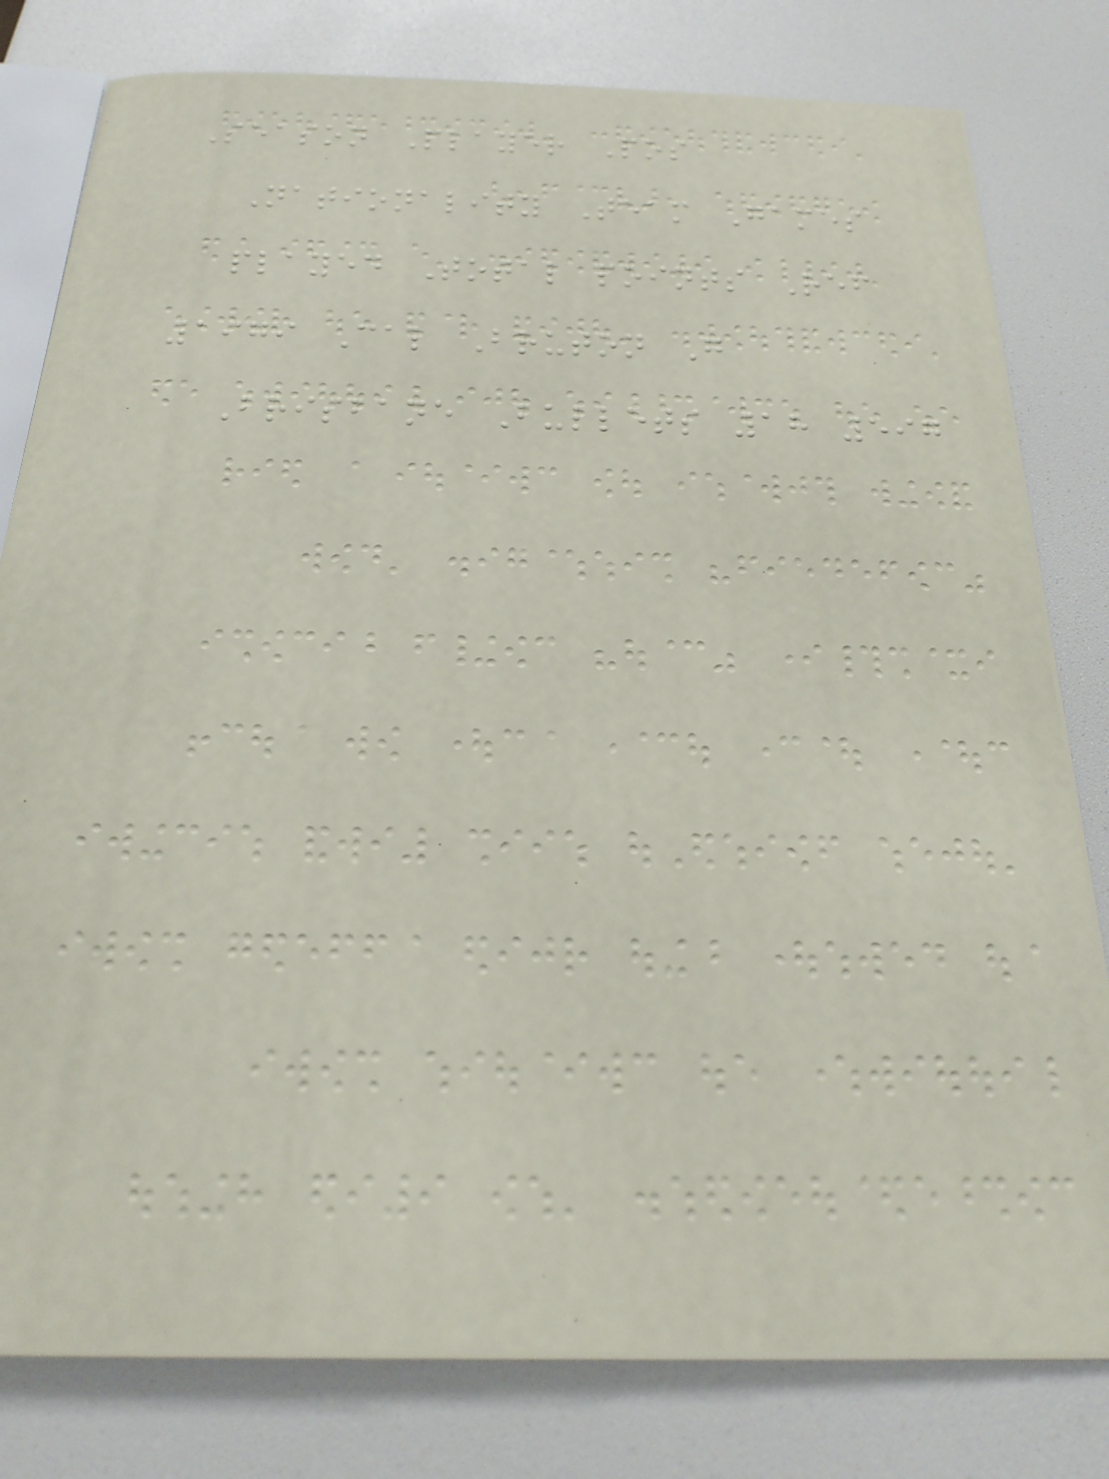Season Player Pos
Nationality Team Games
played Total points Ref
1979 Cal Bruton G
Brisbane Bullets 18 597
